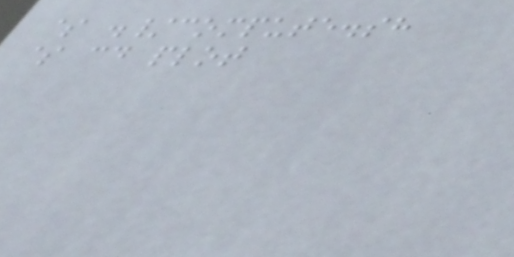$ ./compute.sh
$ cd plot
